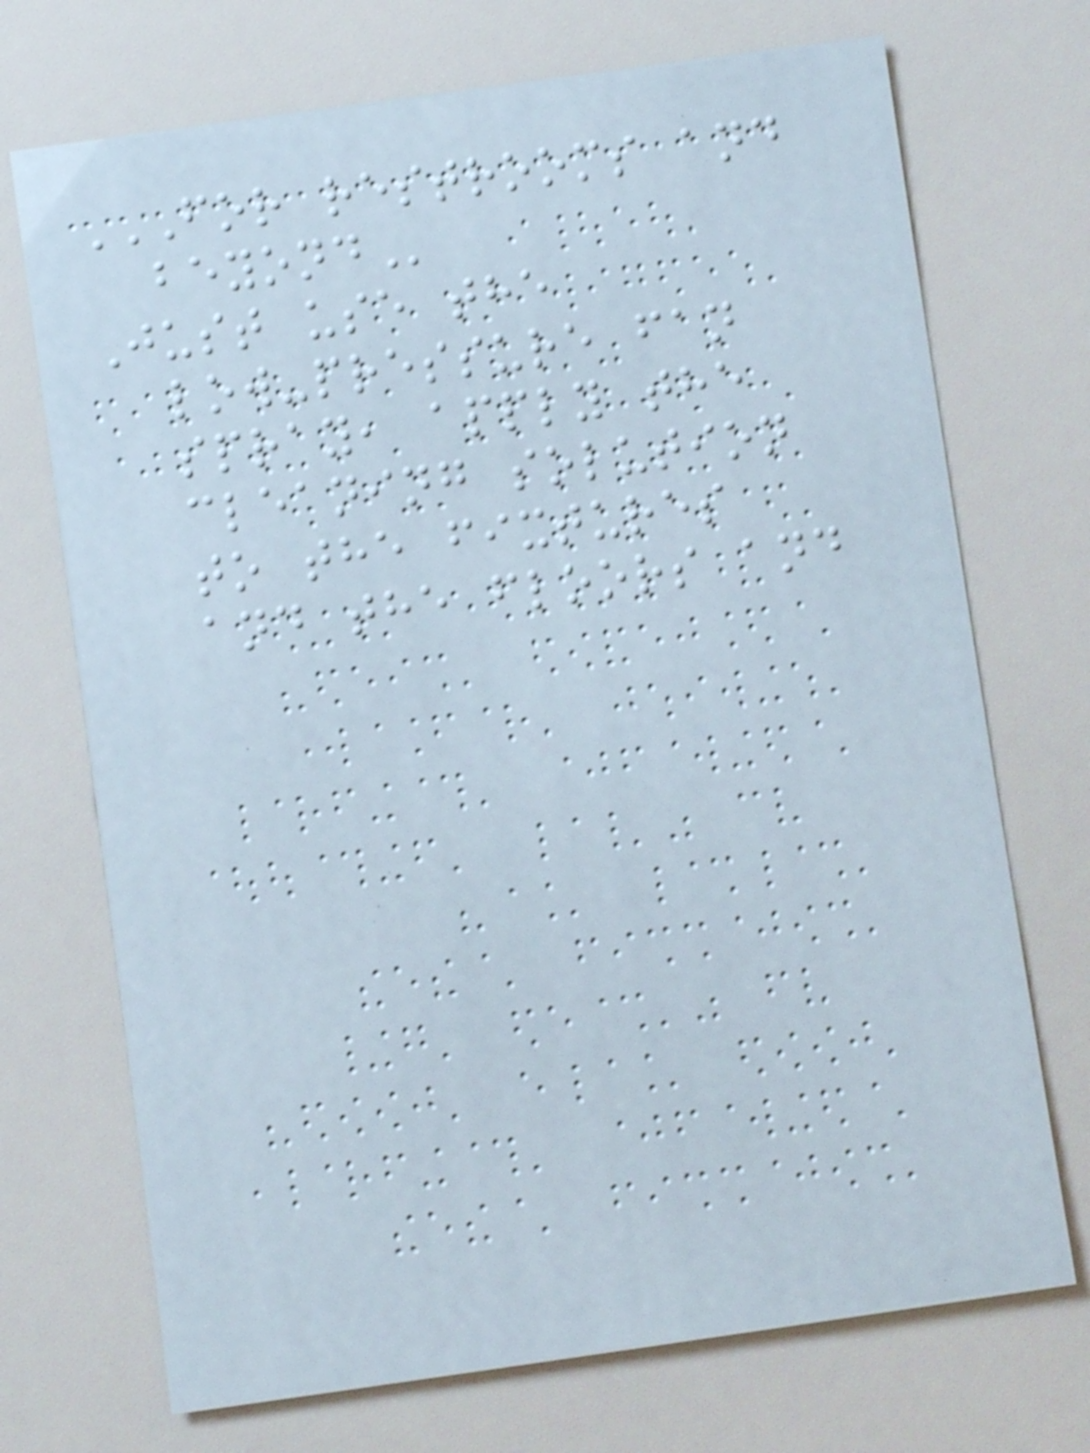FOR RESTROOMS AND
BEYOND
Just use the
low-pressure fan
spray, apply the
cleaning solution
to the fixtures
and the floors and
